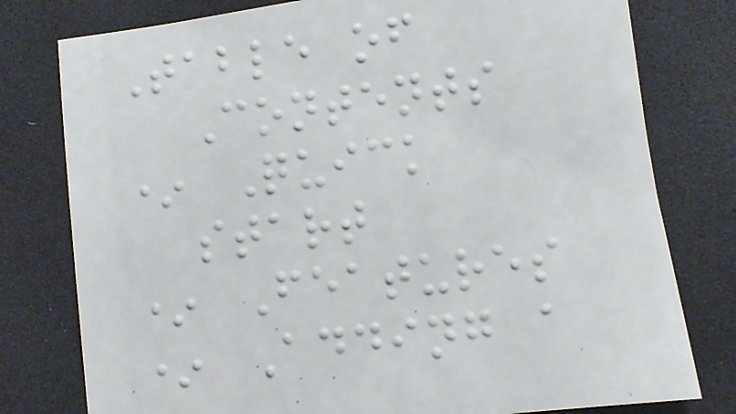Table of
Contents
* Quick
start
* Features
* Adding a
